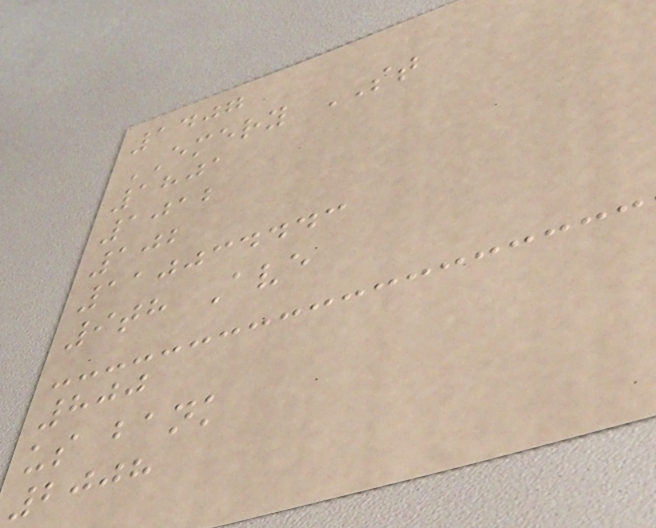1407
EMERY ST
1801
1012
102
110034443
9th Ave
800
us bank
2008
